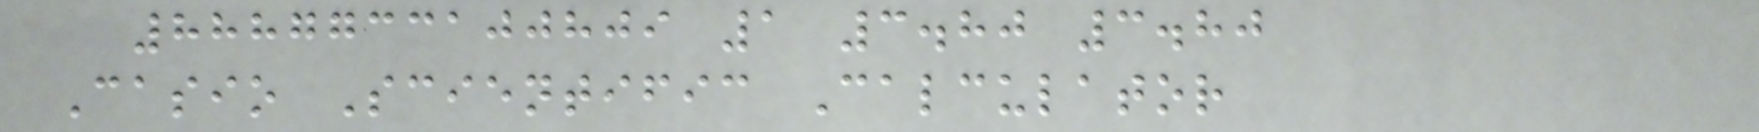8887733100809 1 3.80 3.80
Casio Scientific Calculator
